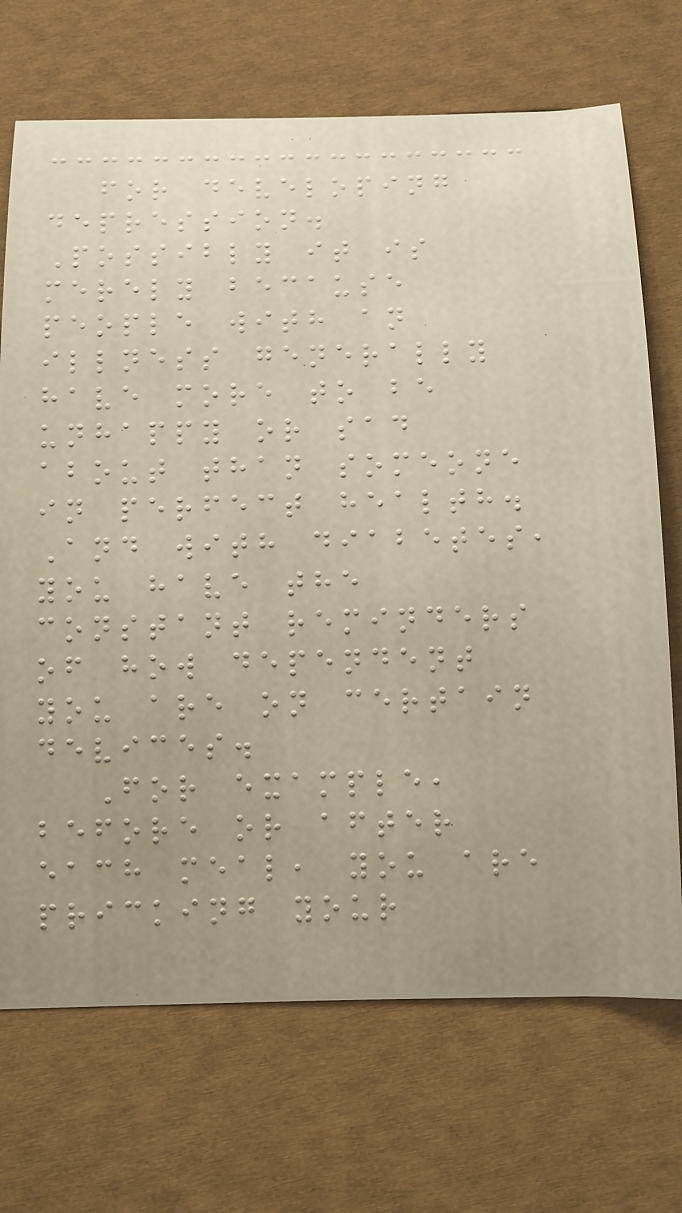for developing
depression.
Possibly it is
merely because
people with an
illness generally
have more to be
unhappy or sad
about than someone
in perfect health.
And with diabetes,
you have the
constant reminders
of how dependent
you are on certain
devices.
For example,
before or after
each meal, you are
pricking your
